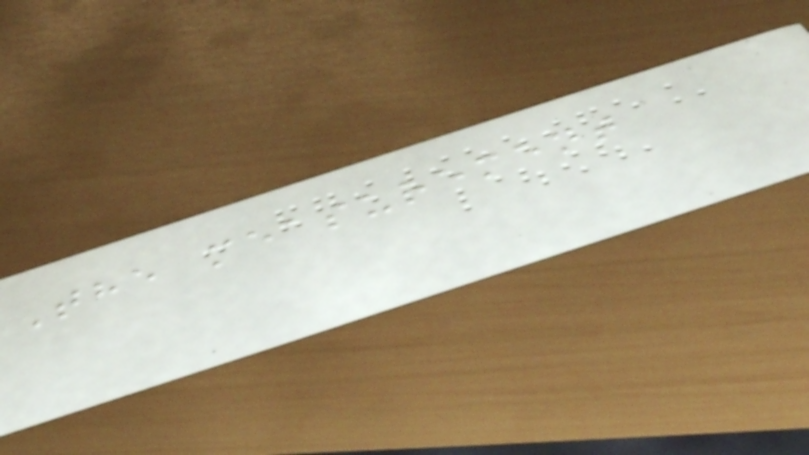The measurement
